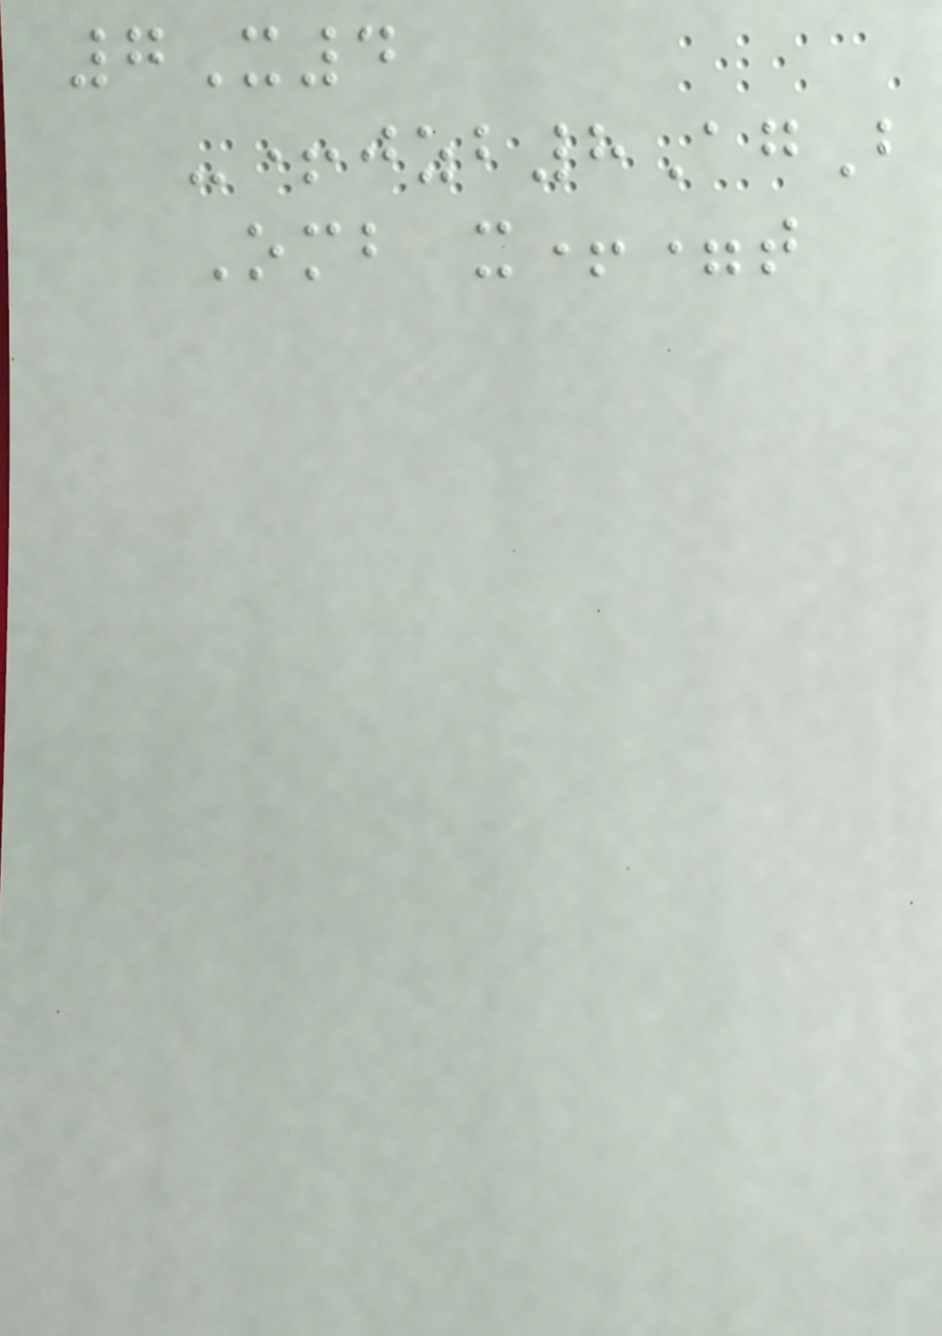7X4
-+jzb8AgB
Omb x+=t
